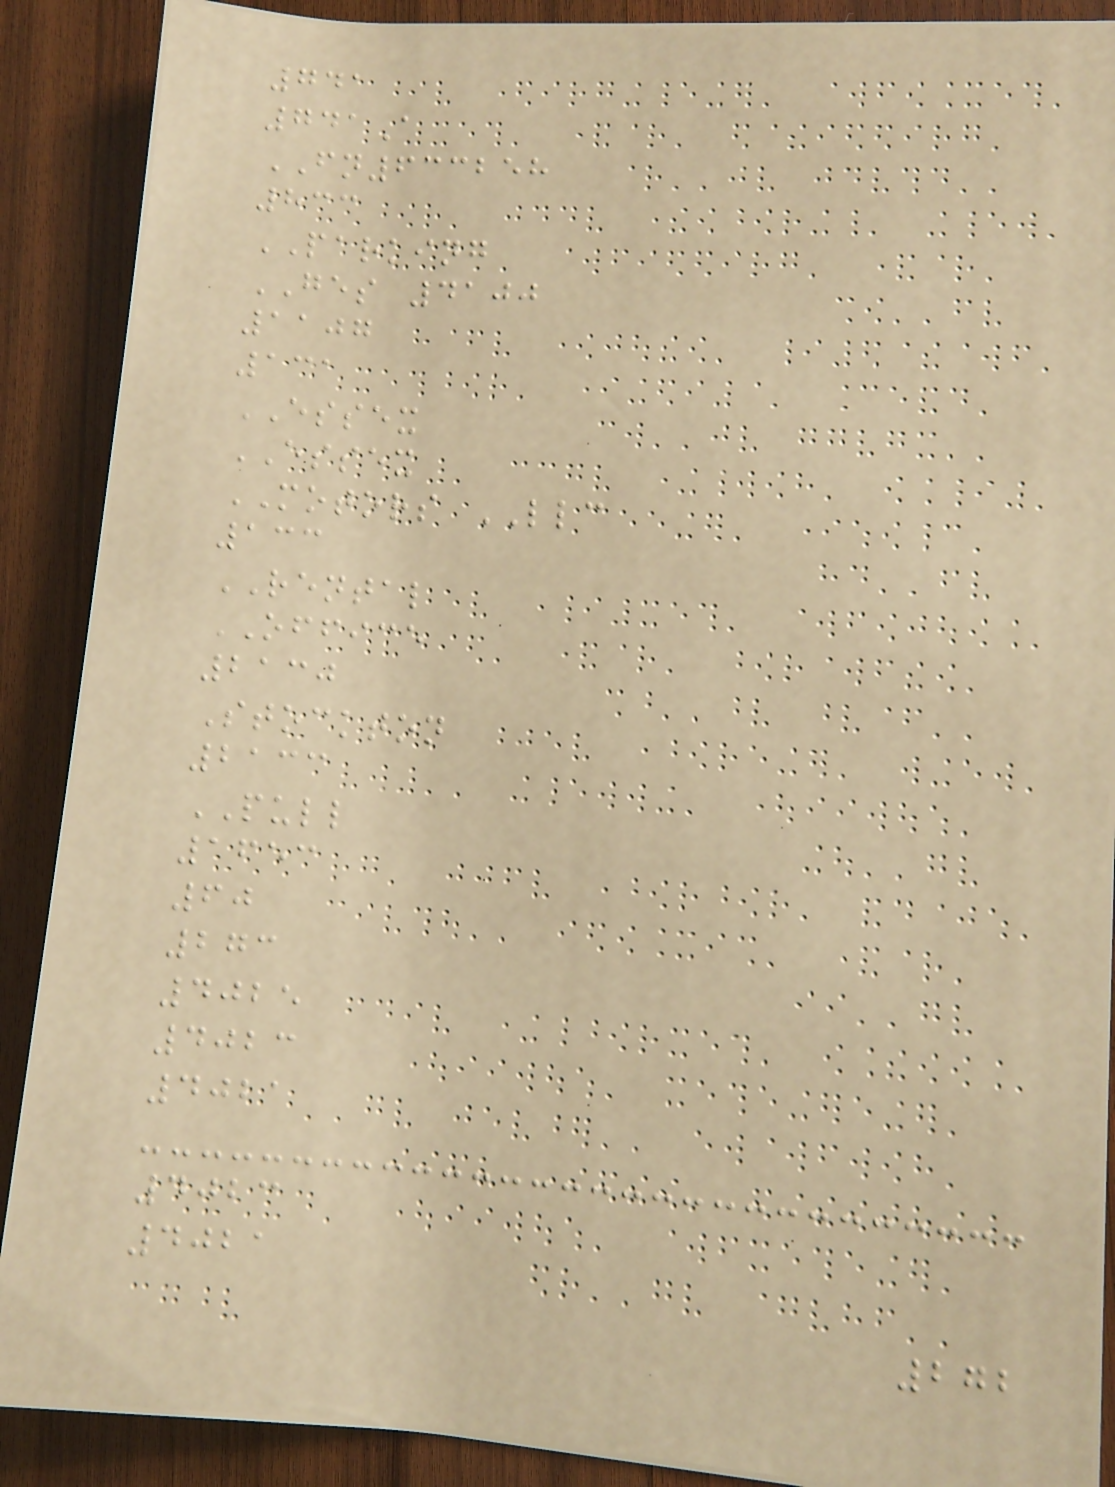741
741A
FN633258
833
PARKING
GES 4100
1107
131
ESSEX
ESSEX
MOTORS LLC
133
RENTAL
OFFICE
2130
Stockton
2133
PULL
1653
60
273
4025
4023
4021
4023
4021
272
